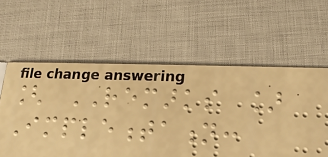[ REMARKS ]
Implementation:
